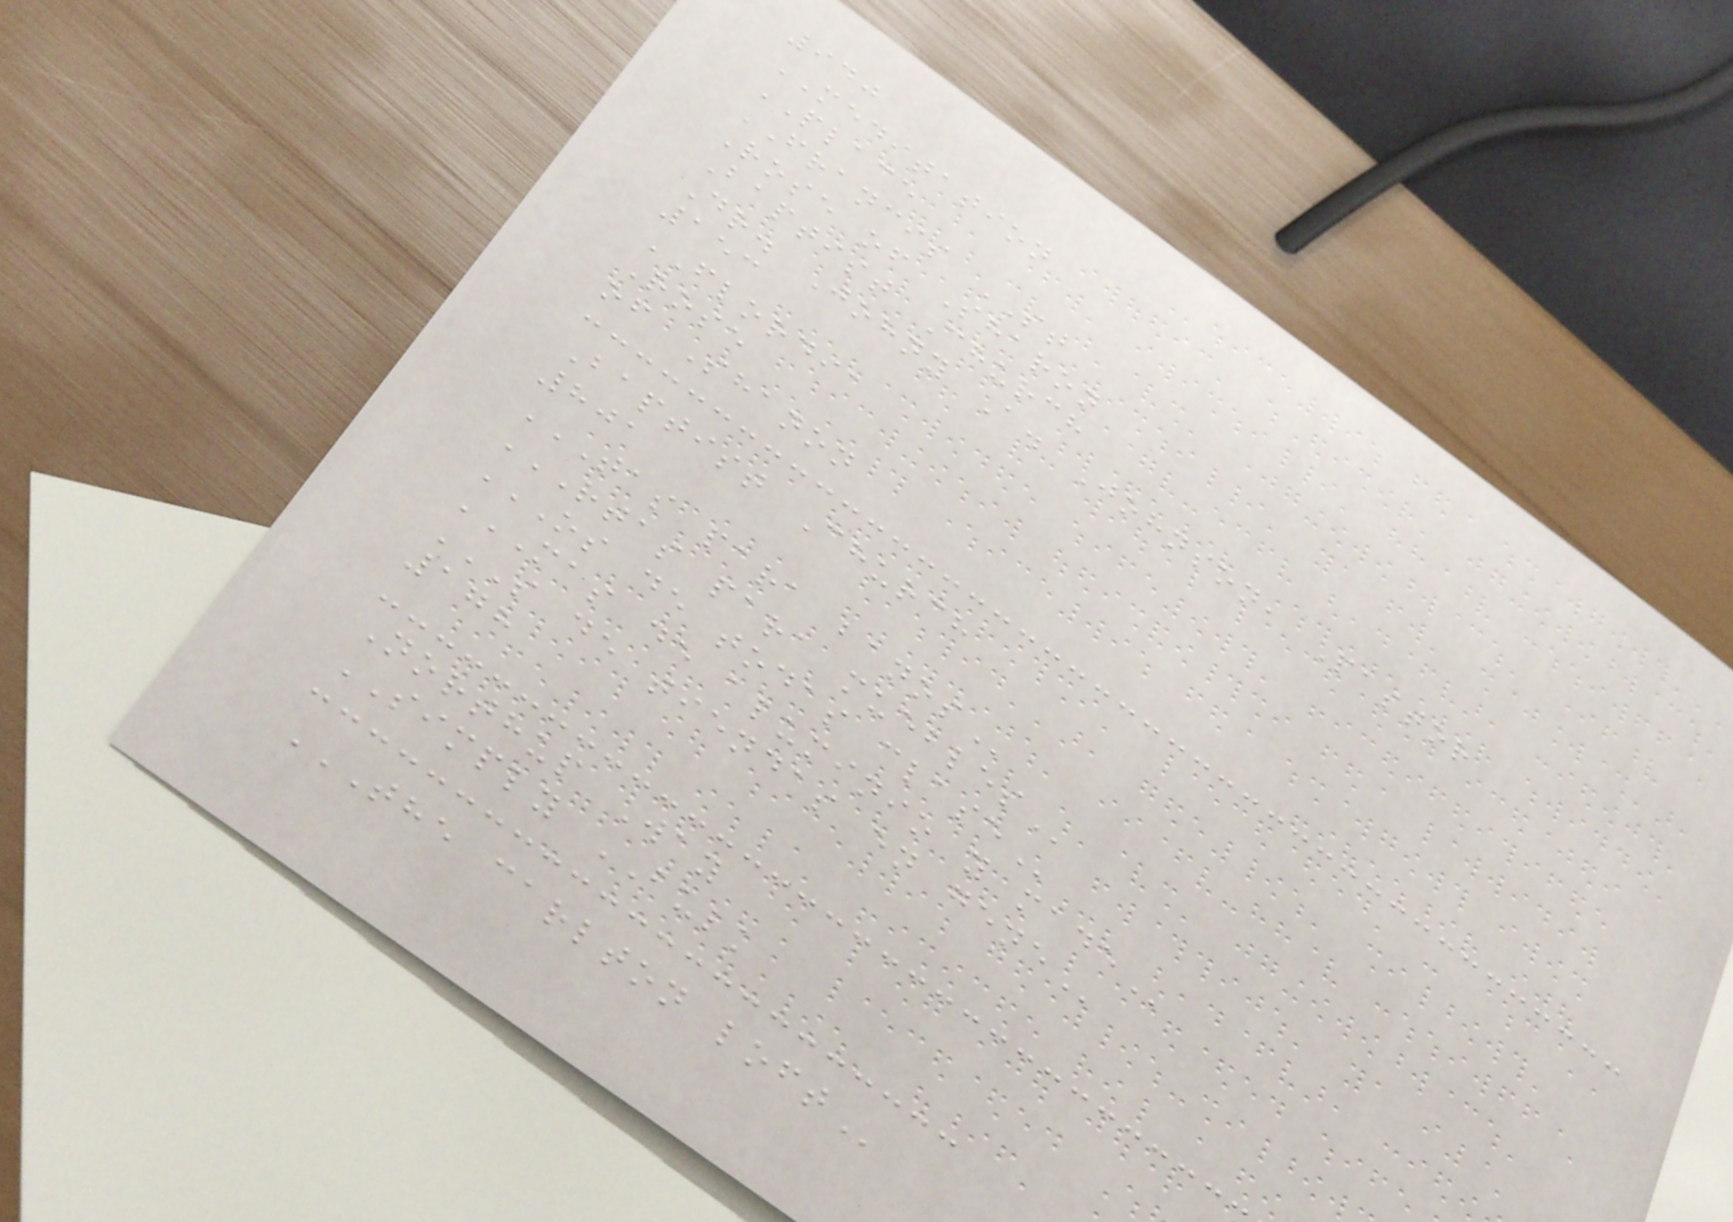940
MEDITATION
PLACE
FRANCIS ST
Rose of Sharon
Baptist Church
Dr. Johny A. Johnson, Pastor
153
FLORDIA
Rose
of Shanon
Baptist Church
801
TAS PARA BANOS
RTAS PARA MUEBLES
OS DE TODAS CLASE
MAS DE ALUMINIO Y MADE
S DE TIENDAS EN GENE
178
Northup Way
SIMPLY BULK
THE CARLTON LOFT
